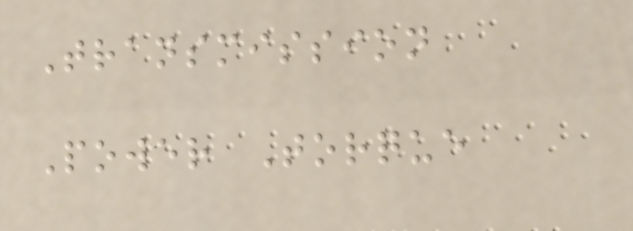Transmission
Power Torque
